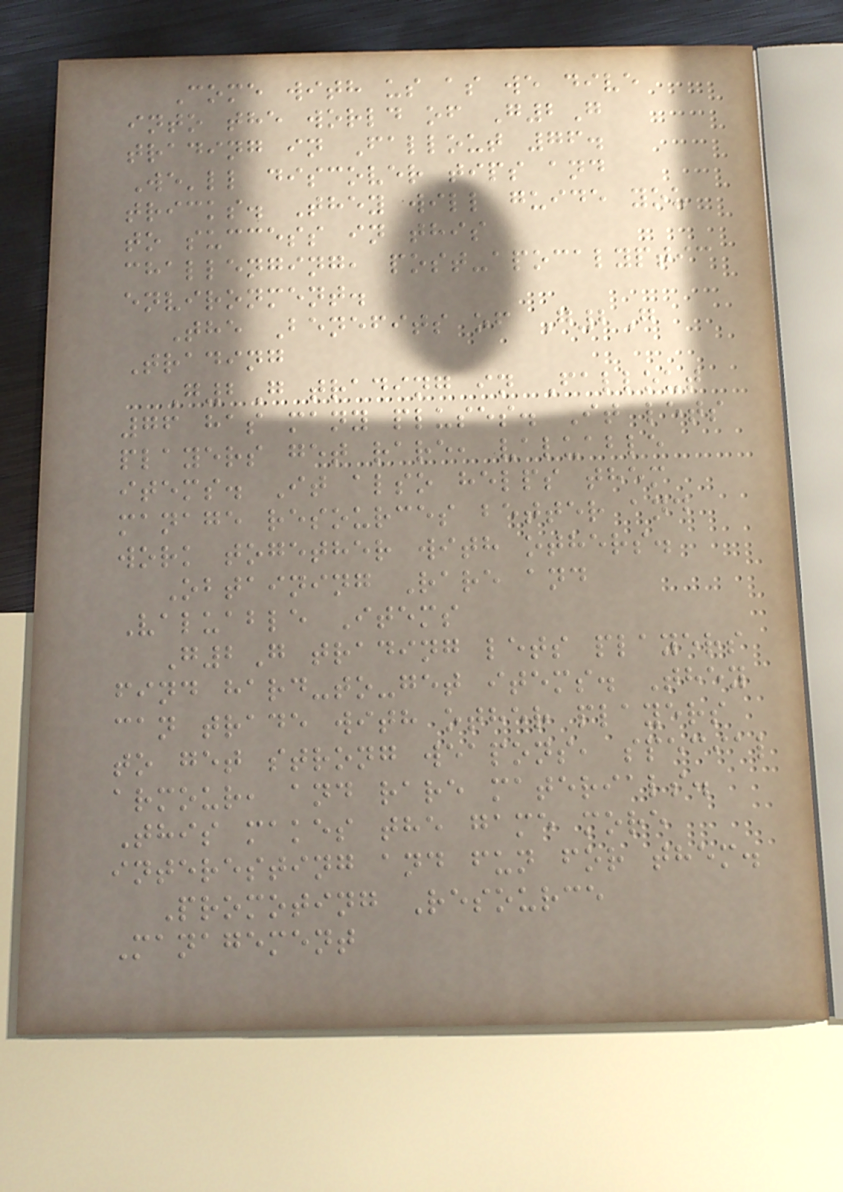Come with us as we dive
into the world of G2G
trading in Fallout 76.
We'll discover tips and
tricks. They will guide you
to success in this
challenging, post-apocalyptic
environment.
The Benefits of G2G
Trading
G2G trading in Fallout
76 has many pluses. It lets
players get rare, valuable
items. It also helps them
manage resources better and
work together with others.
Obtaining Rare and
Valuable Items
G2G trading lets players
find hard-to-get items. They
can trade with other players
to get strong weapons, special
armour, and rare materials.
This makes the game more
interesting and fun for them.
Promoting Resource
Management
